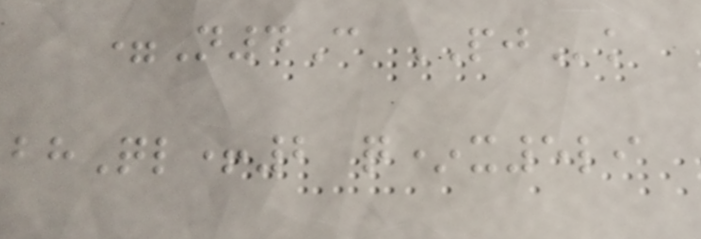=N4C PJk
bhQl+2 q*x5li
